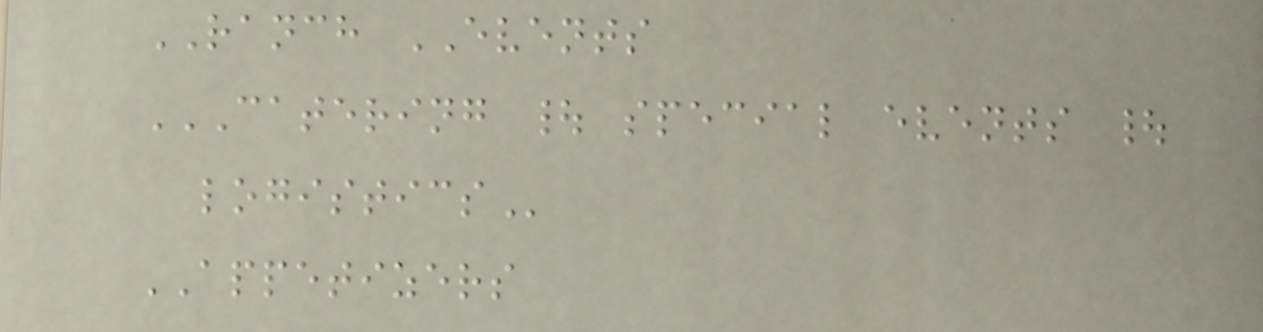RANCH EVENTS
CATERING | SPECIAL EVENTS |
LOGISTICS
APPETIZERS
